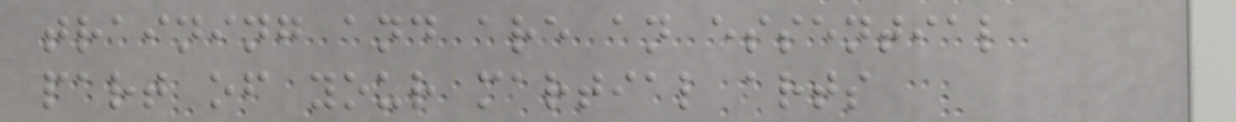training and are an essential
part of your martial arts
